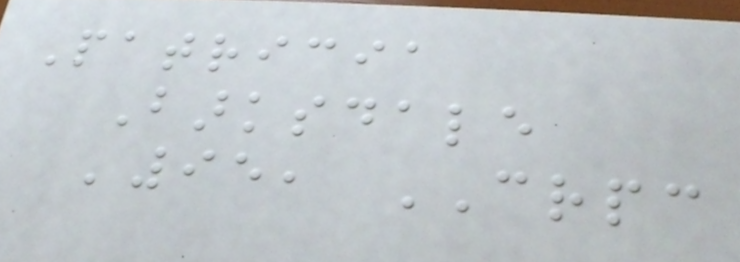Patricia
Barksdale
'95, CRPC
